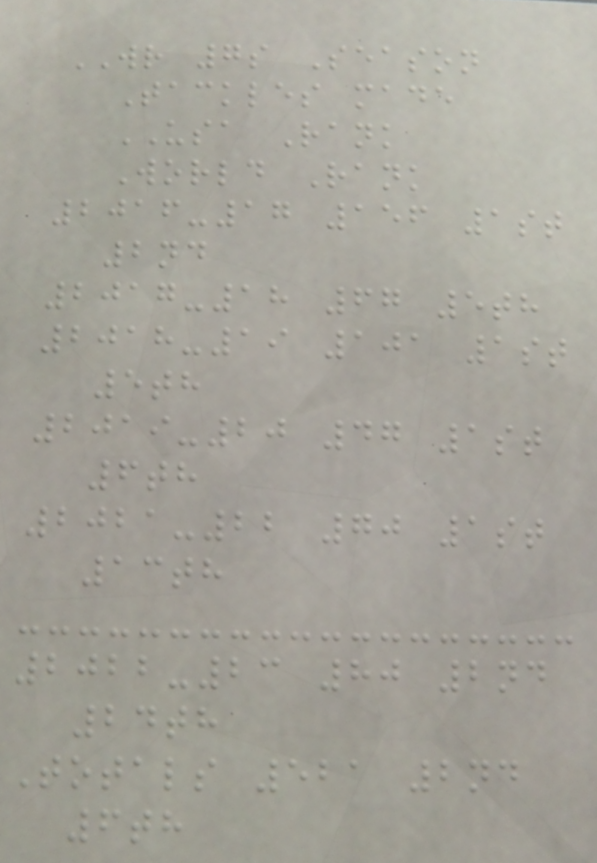WR 7s Season
Tackles made
USA Rank
World Rank
2016-17 156 1st
2nd
2017-18 67 5th
2018-19 101 1st
5th
2019-20 47 1st
6th
2021-22 70 1st
13th
2022-23 80 2nd
24th
Totals 521 2nd
6th
